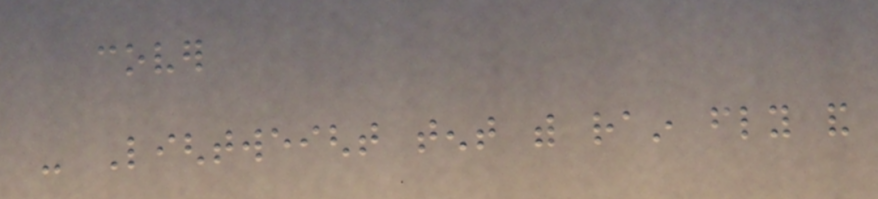cover
- Lightweight tent with rain fly and
